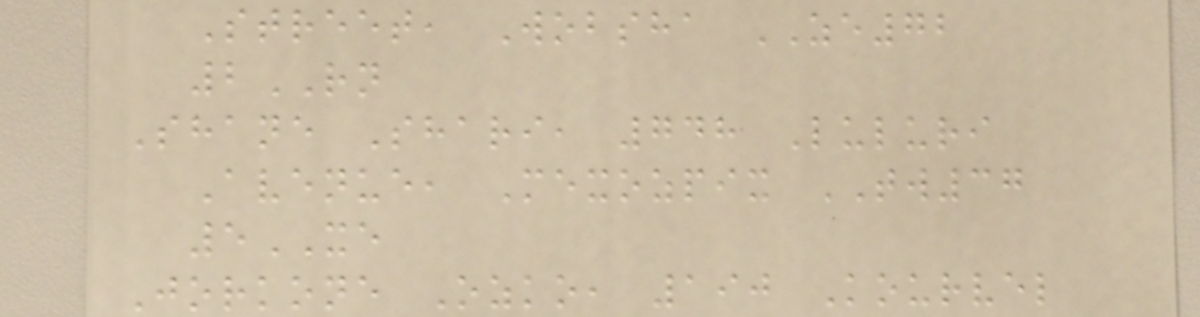Street, Wobsha ZE72
2RN
Shane Shari, 748 Luluri
Avenue, Mexozpix TW37
5XE
Jorkone Ozko, 190 Kourvel
